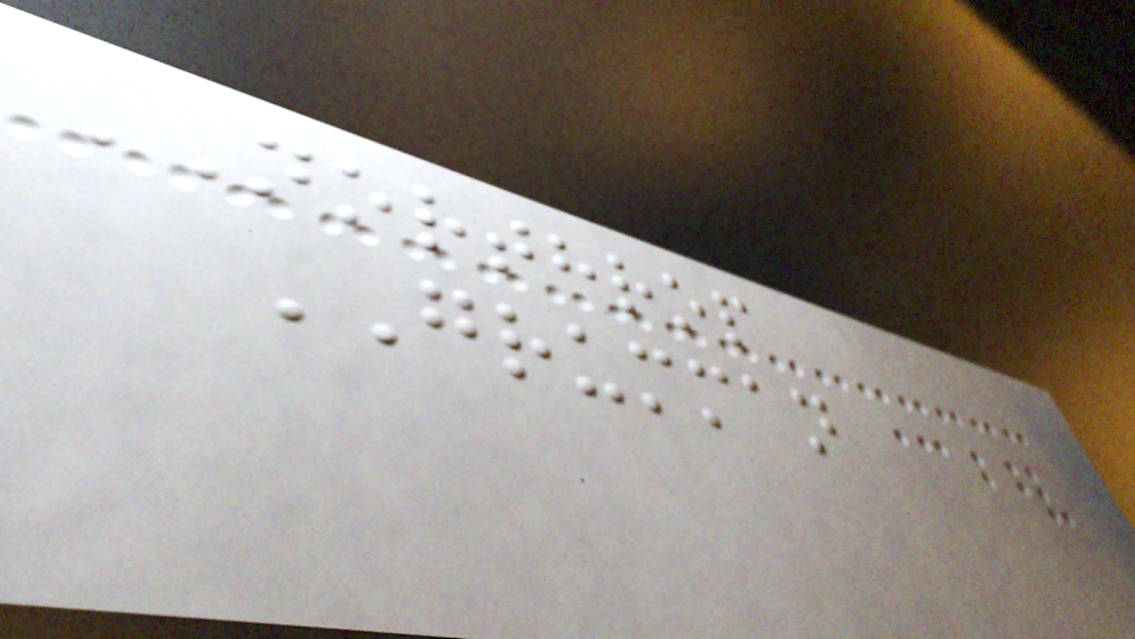NORTHROP
GRUMMAN
